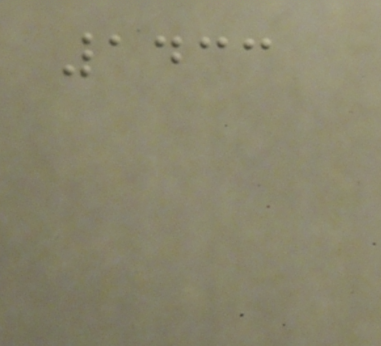1433
